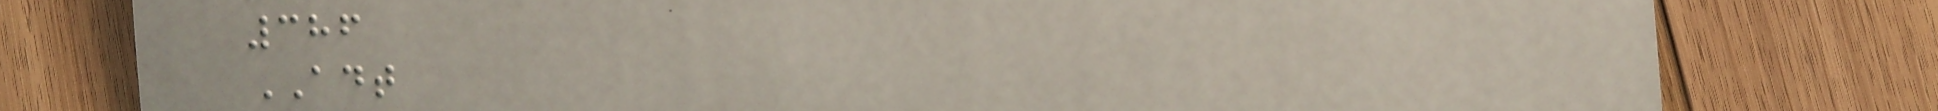386
ADT
